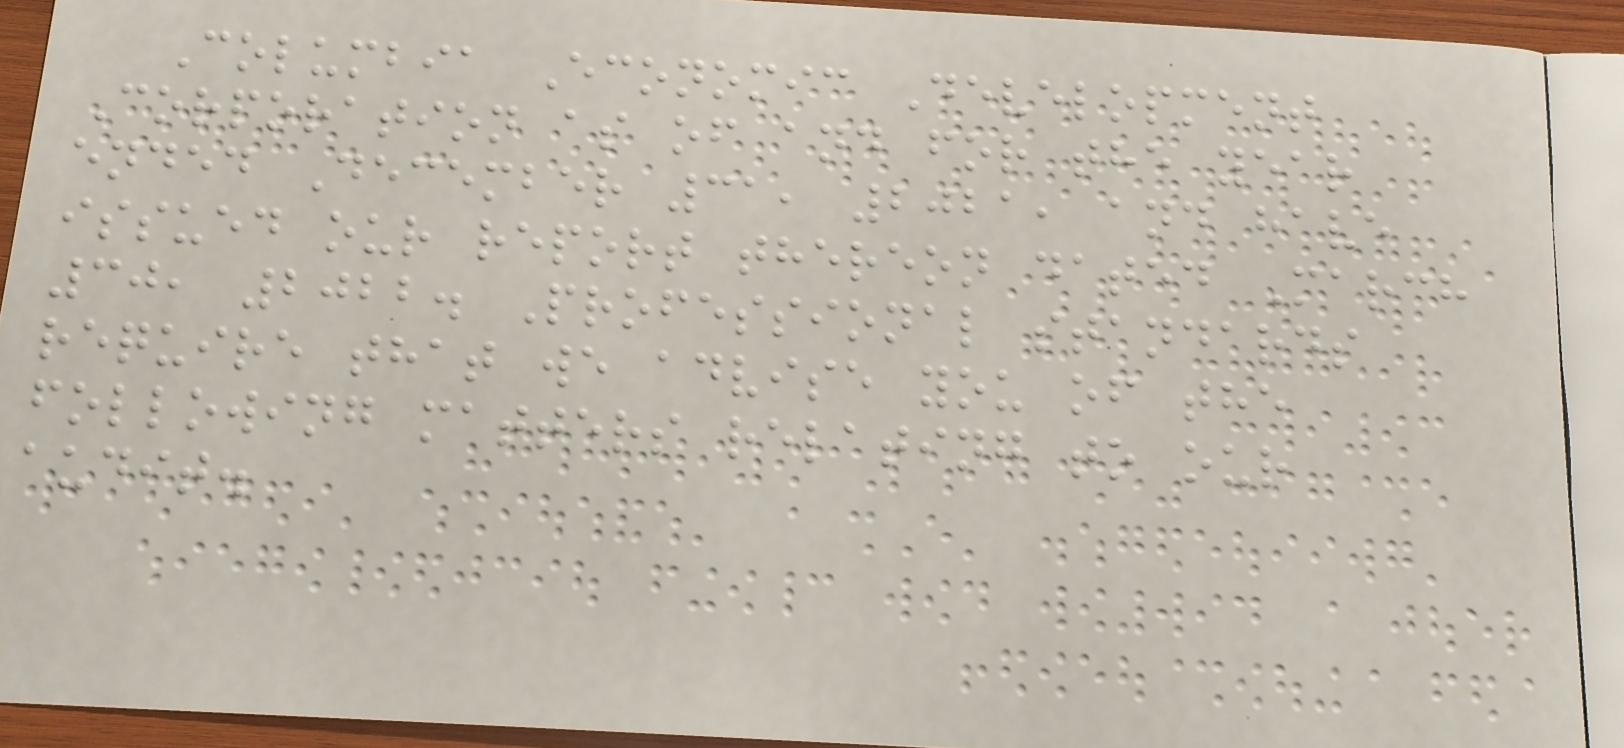Columbia Economic Development
Corporation as of and for the year
ended December 31, 2021, and have
issued our report thereon dated March
30, 2022. Professional standards
require that we advise you of the
following matters relating to our
audit.
